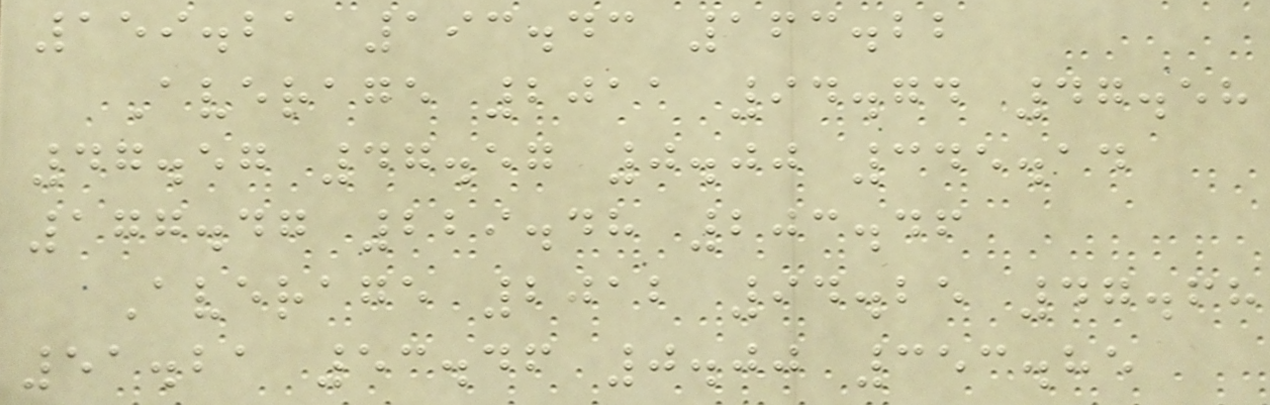159.21 193.43 163.22
Average 2011 94.74 47.58
47.57 47.57 0.00 345.14
177.47 229.48 203.46
Average 2012 94.25 47.68
51.21 53.46 0.00 353.85
